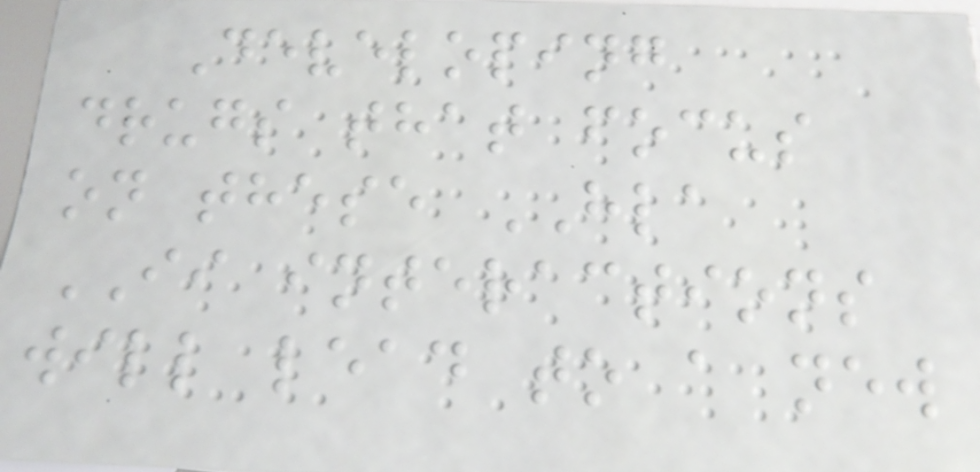Developing
drugs that focus
on these HLA
II interactions
will lead to a new
